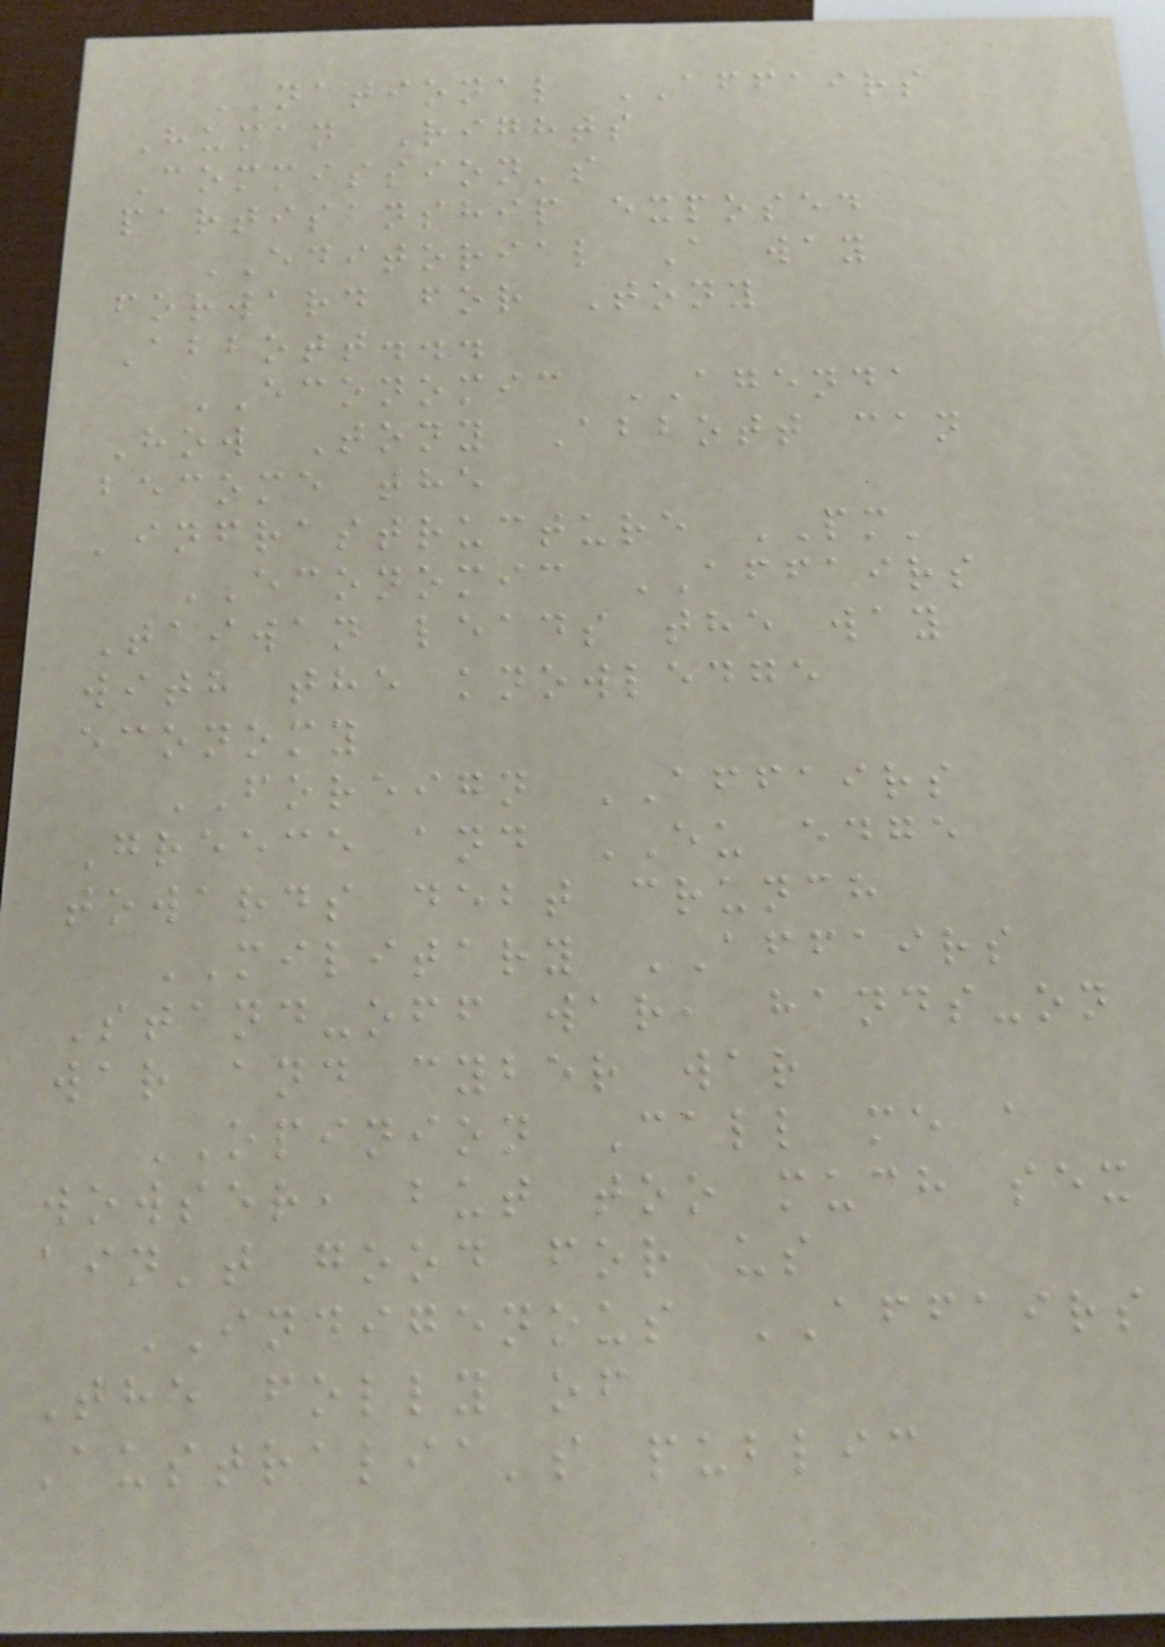NATIONAL AFFAIRS
Human Rights
Commission's
partisanship exposed
EDITORIAL A way
forward for Tony
Abbott...
ECONOMIC AGENDA
How Tony Abbott can
become the
'infrastructure PM'
ECONOMIC AFFAIRS
Taiwan leads the way
with the knowledge
economy
FOREIGN AFFAIRS
Greece and EU edge
towards debt crunch
MILITARY AFFAIRS
Stand-off war, hands-on
war and cyber war
OPINION Call me a
wowser, but too much sex
ain't good for us
INDIGENOUS AFFAIRS
The folly of
Australia's public
